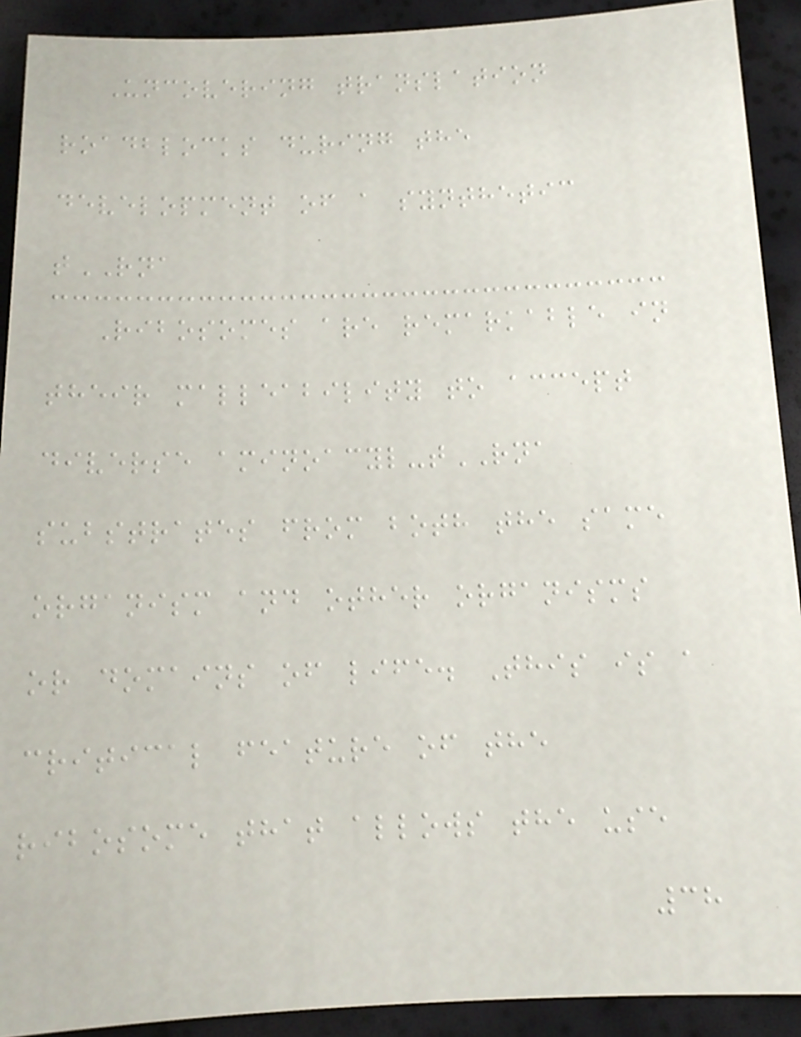Uncovering translation
roadblocks during the
development of a synthetic
tRNA
Ribosomes are remarkable in
their malleability to accept
diverse aminoacyl-tRNA
substrates from both the same
organism and other organisms
or domains of life. This is a
critical feature of the
ribosome that allows the use
38
